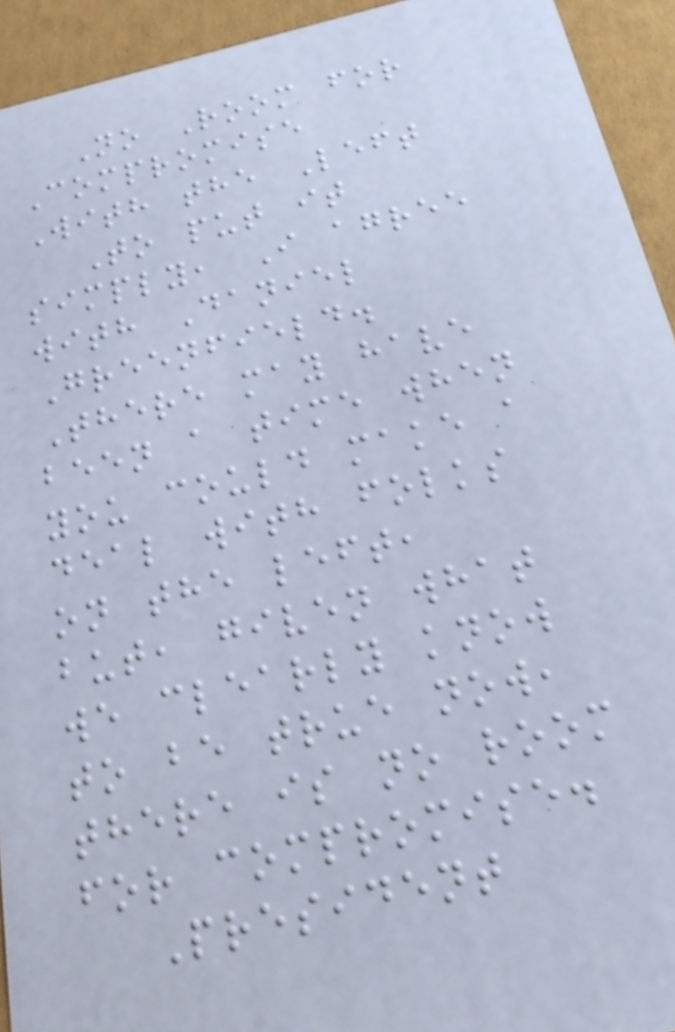No Room for
Compromise
With the Left
To put it
simply, I agree
with Daniel
Greenfield.
There may have
been a time when
you could make a
deal with folks
on the left,
but, given what
we clearly know
to be true now,
there is no room
for compromise.
President
